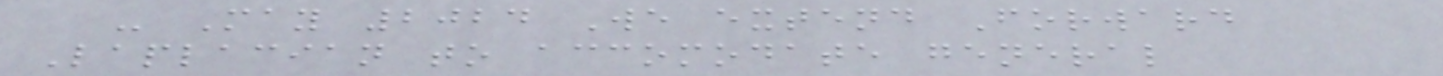- May 2024 We extend Forward
Laplacian to accomodate general
